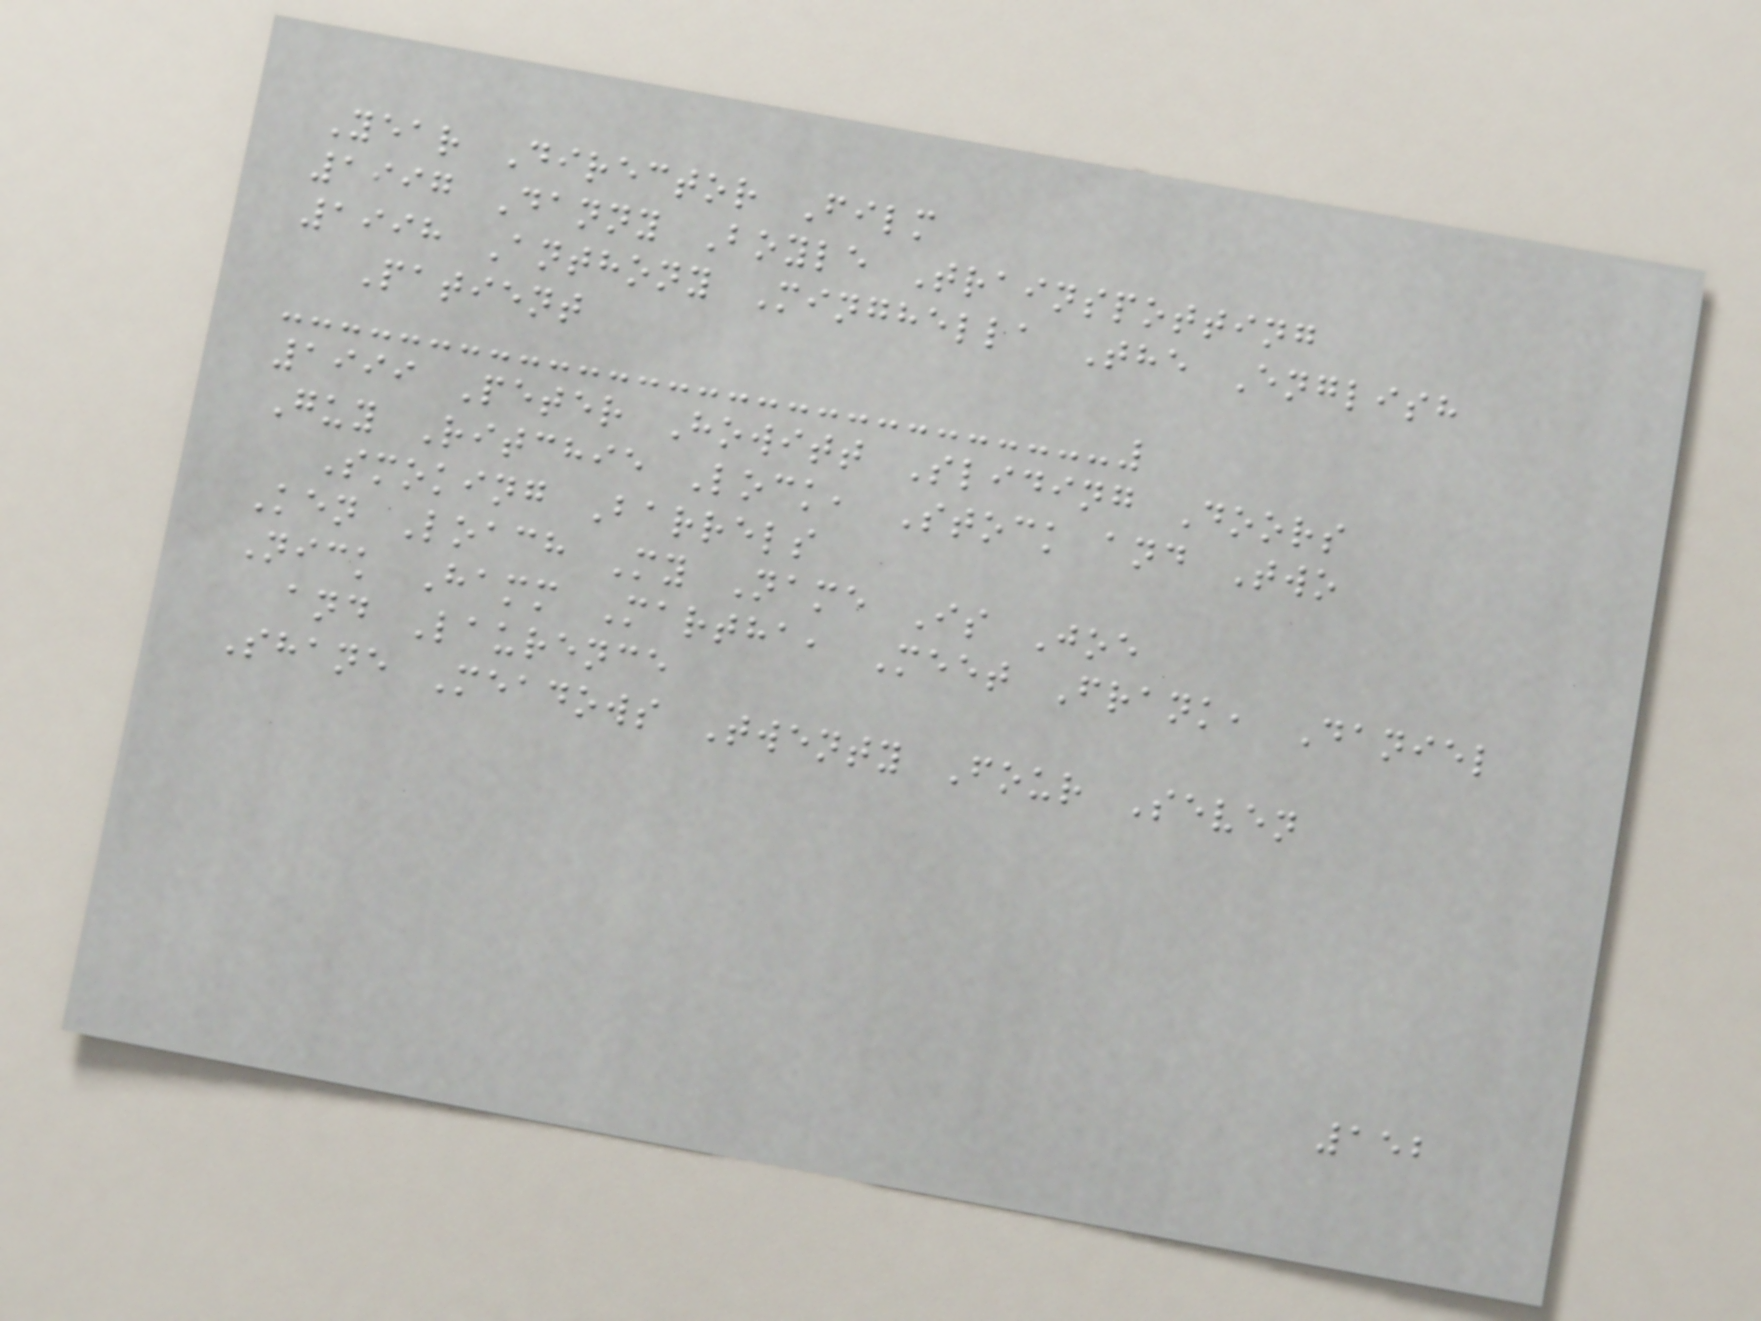Year Director Film
1997 Danny Boyle Trainspotting
1998 Anthony Minghella The English
Patient
1999 Peter Howitt Sliding Doors
Guy Ritchie Lock, Stock and Two
Smoking Barrels
Ken Loach My Name Is Joe
Nick Hamm Martha, Meet Frank, Daniel
and Laurence
Shane Meadows Twenty Four Seven
152
